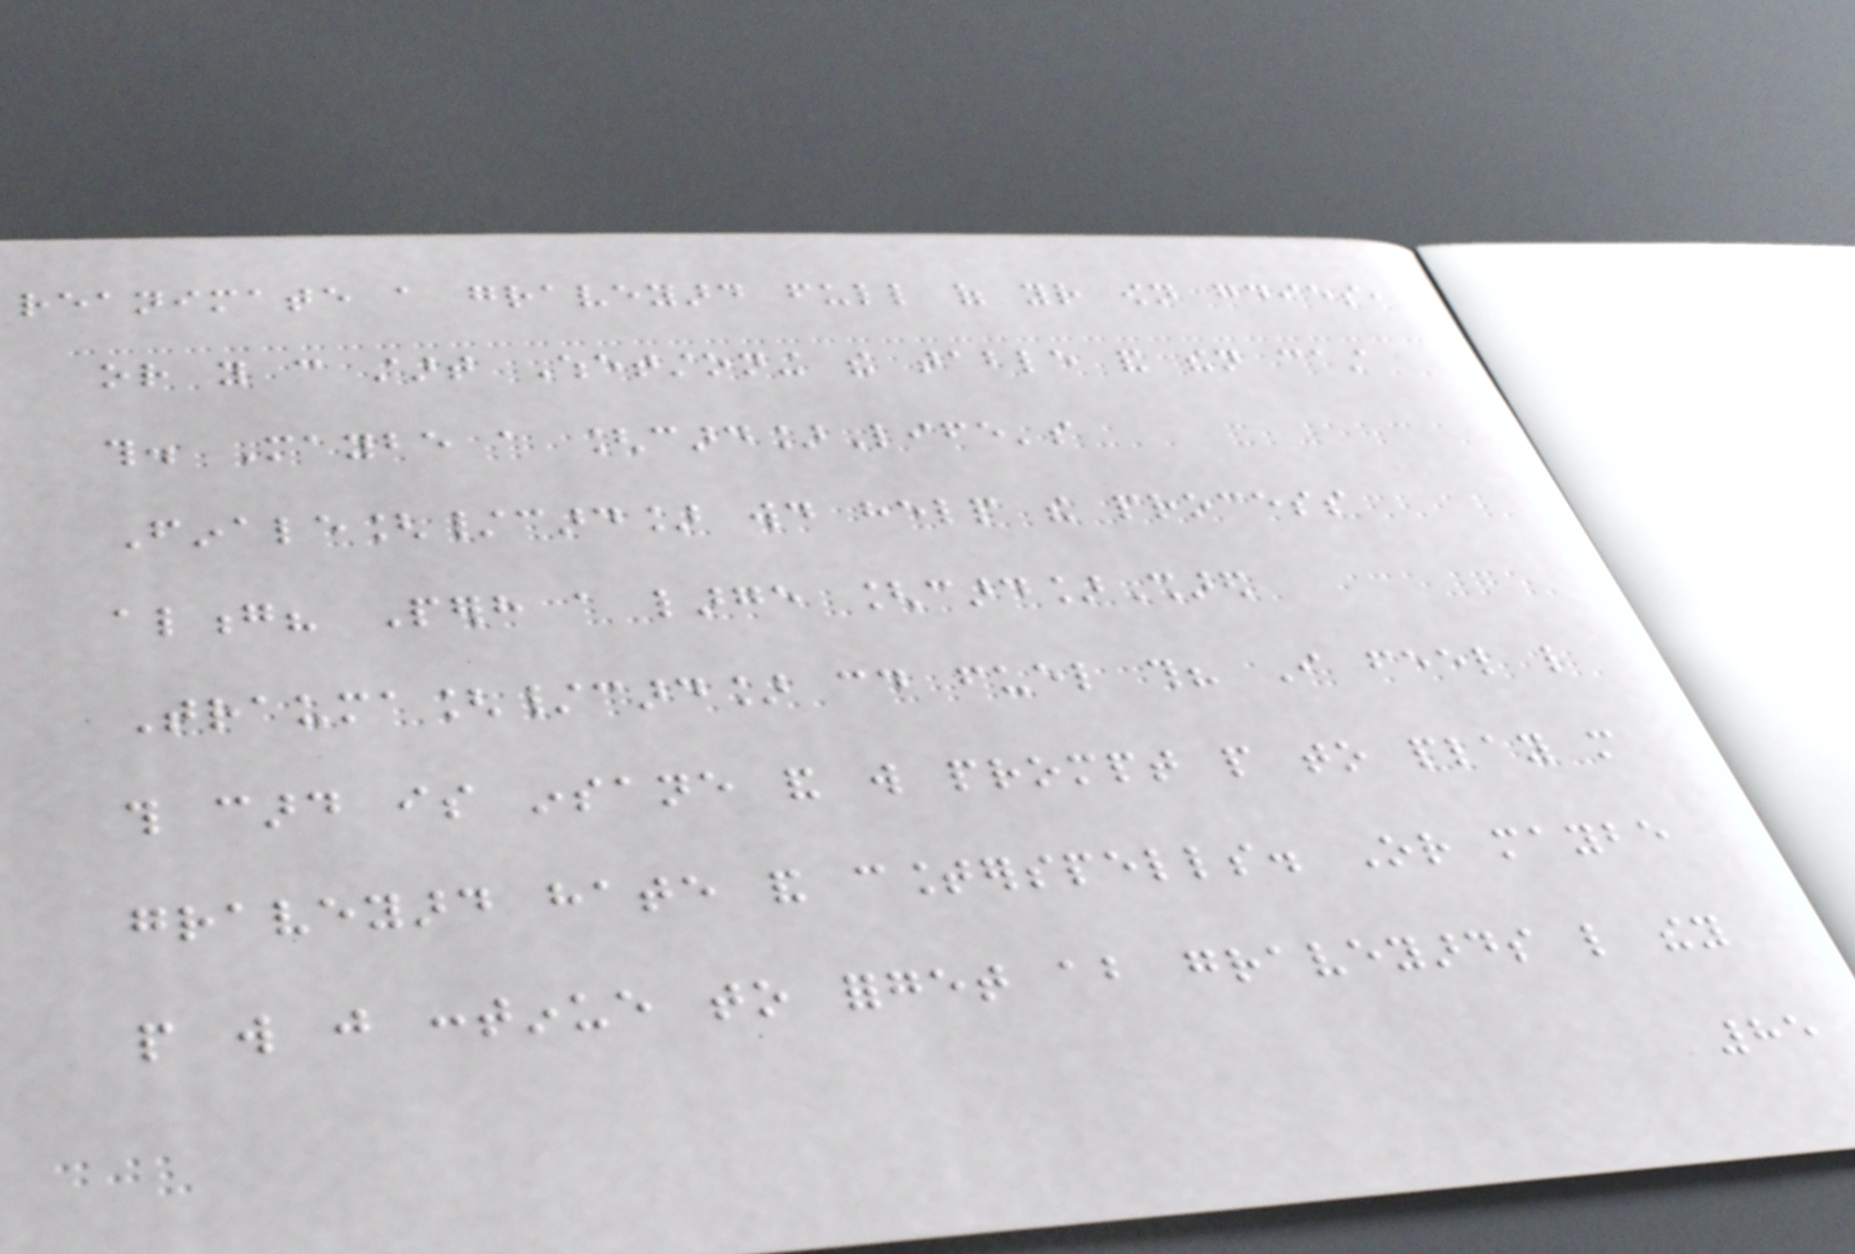reanimate a graveyard full of your own goodies,
or you can start Whetstoning the table and then cast
this. Maybe a [card]Life's
Finale[/card] would help the process
along? Perhaps a large [card]Shared
Trauma[/card] could fuel this? I feel like
this card is insane and will prompt people to play more
graveyard hate and counterspells. Or maybe
people will just continue to forget about graveyards like they
85
